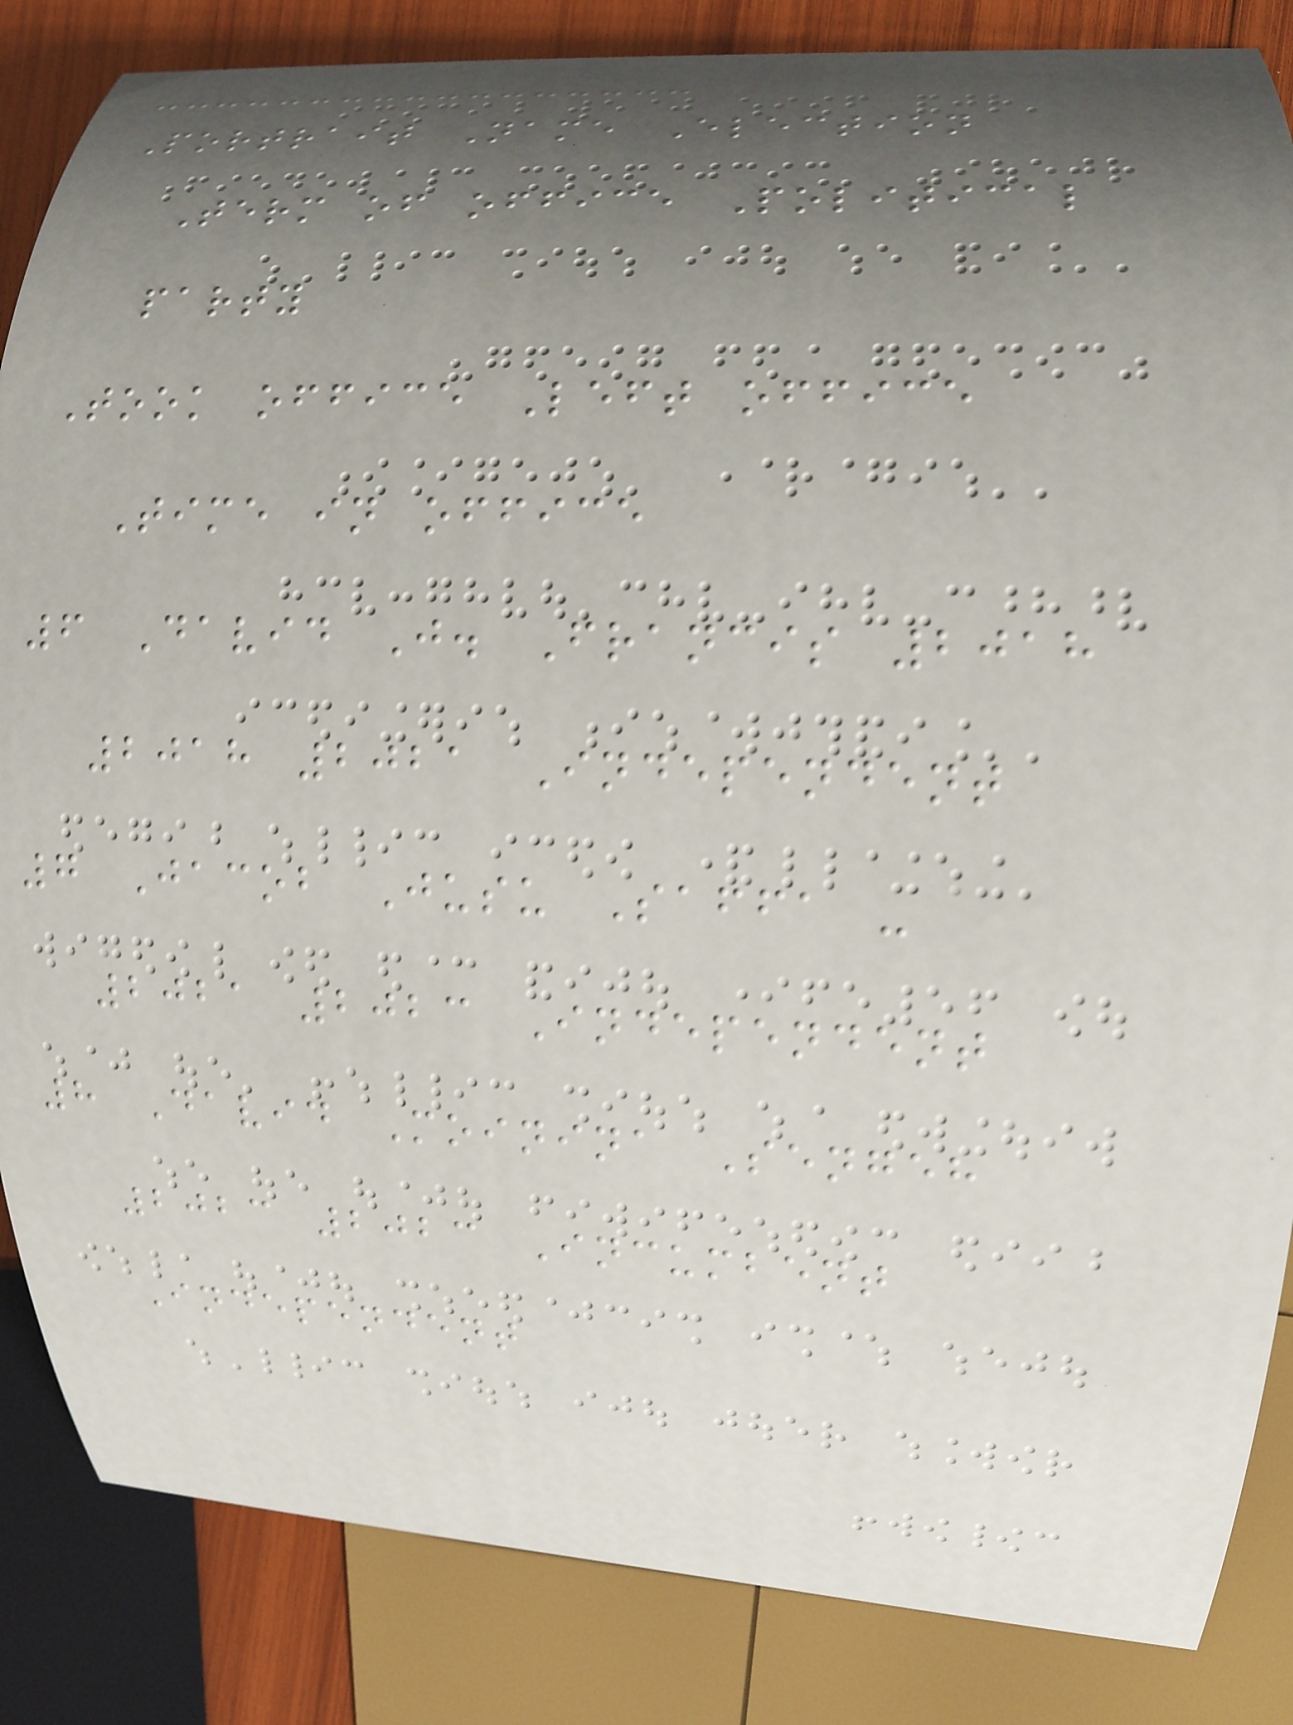Portrait Name Election
Term of office Political
party
Took office Left office
Time in office
6 David J. Francis 2018
2018 2021 Independent
7 Jacob Jusu Saffa -
2021 2023 Independent
8 David Moinina Sengeh
2023 2023 Incumbent
Independent
